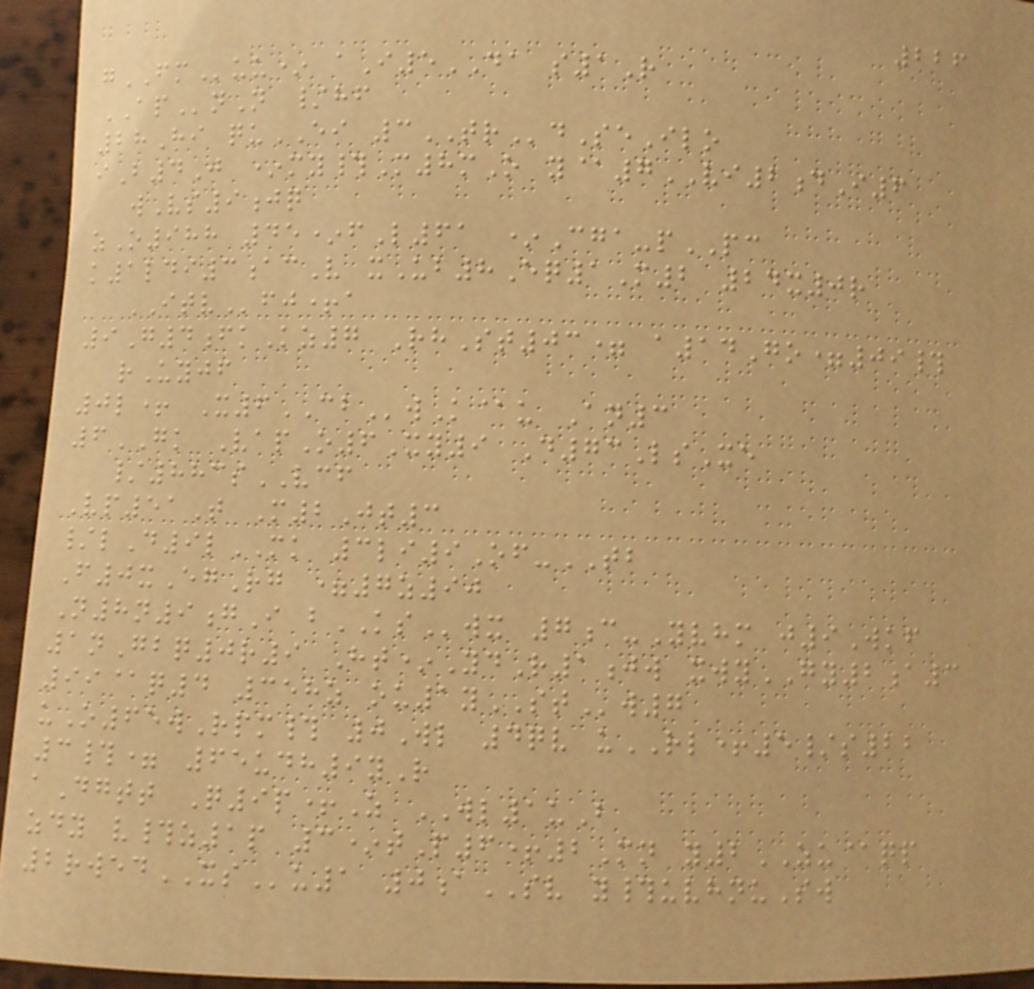226
gFMuu* aI5DA s1R
APnN /hf
28Hi quEI 3TRdSeIlo
iB4J *my#M8mO y@7VI2dI6
wVs9jq
zO988 45*fL61 *Cga-pPC
k1ldi3acV xUb8Eq1M2 24x0r
ITVfj+a
9G4fkKz7 RhSt03= a14Go=09#
rUyjf
0l+ X6CBwK@u An3
6GK VapO6Xy9 D73LsXe
/883sVCF
Vp51T M2Jt3
/lD9lMK 3li9Of-TB
F0xEgRg =7z90
N8n9gI bKSwx 7c-Yvhm j9Wkf
1nGbq0r9 Ht*YdR1jw xwyGY2a3
99@q4 358z ou1ySTw7
uO65wRpm# 0Wl 4qv uRL+5/s22
3#= 65udh9yR
aDgtt Q9p+Z WL1uB
zdy v#z1p 3*tP6+2Mn y2ZU@qp
2rwedXSu1 0aSV y#uvhnuSw
